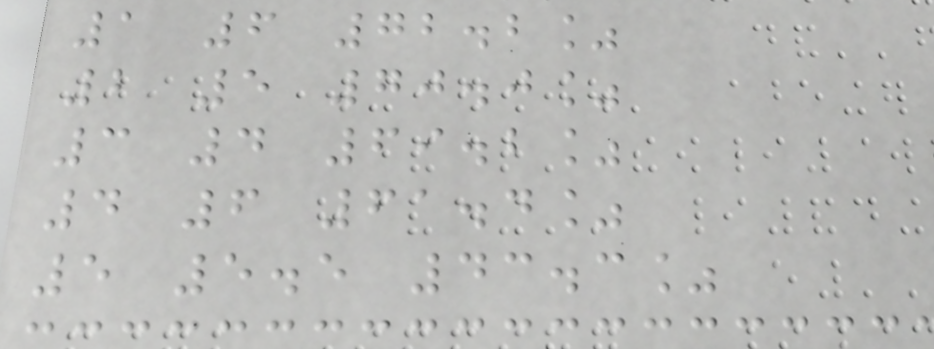1 6 72.2%
2 5 70.0%
3 4 69.2%
4 6 61.4%
5 5.5 43.3%
